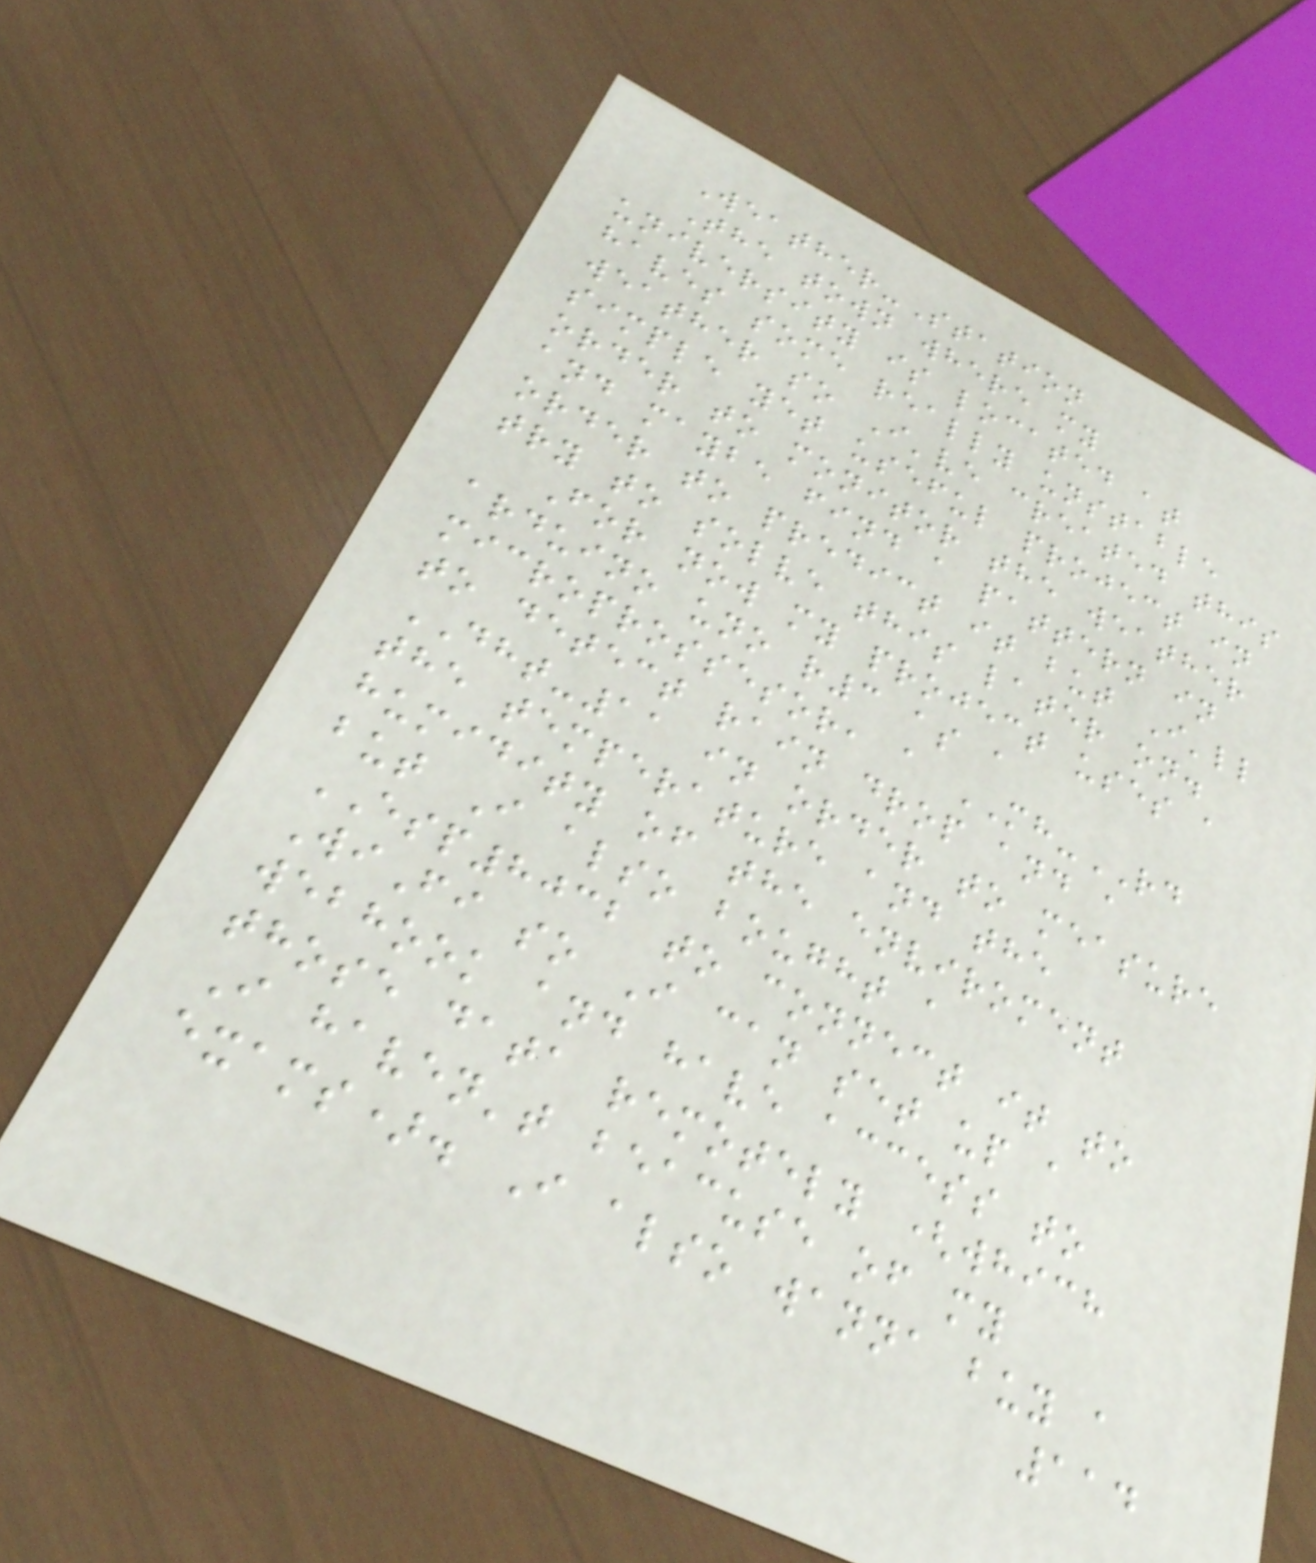Weather-Station
The town where my
university is located at
haves some really unstable
weather so I've created this
simple yet useful project in
order to monitor the weather
and maybe find a pattern in
order to predict it but I'll
try to solve this later on.
For now my project uses a
arduino uno r3 as a
microprossesor, a MH-RD
to detect rain drop and a
DHT-11 in order to measure
the temperature and the
humidity of the enviroment
but I also bought a
ESP8032 to connect it to
WiFi so I can set up a
webhook and have access to
those data remotely (which
I haven't beacuse of my
exams). I also wanna buy a
114
